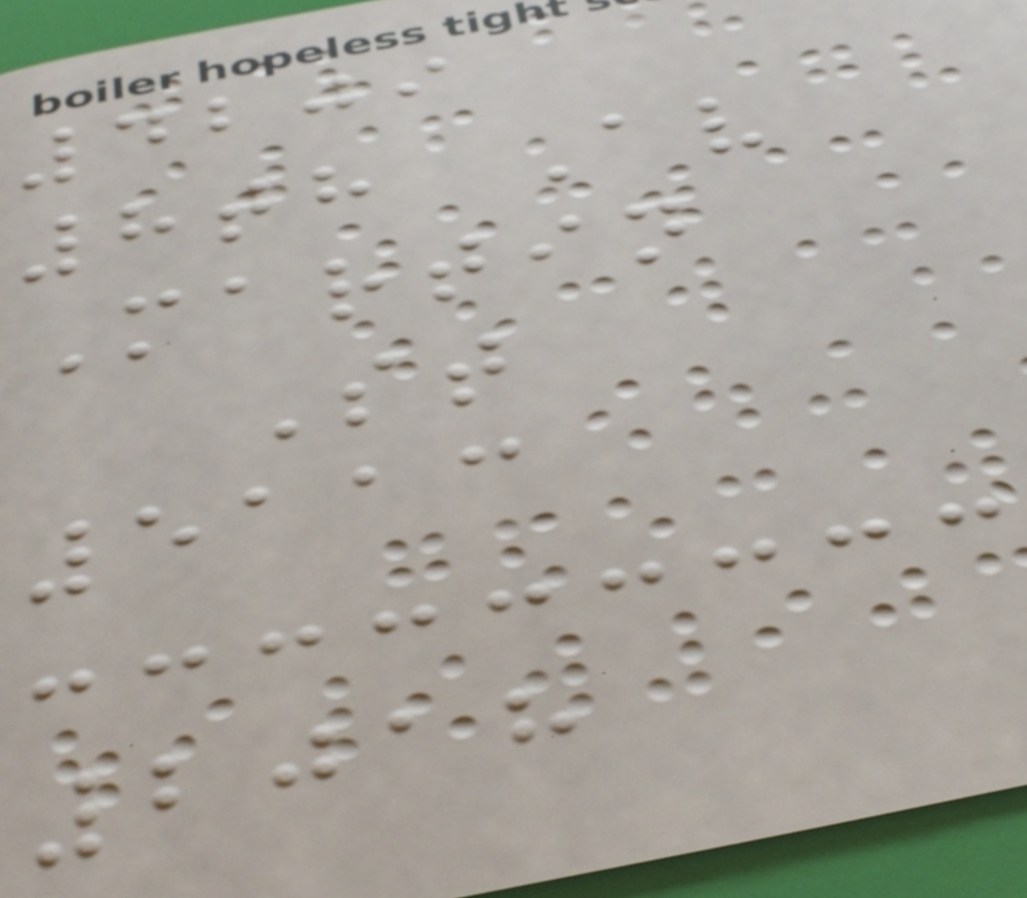4209
8th Av
Martin
St
5113
2018
